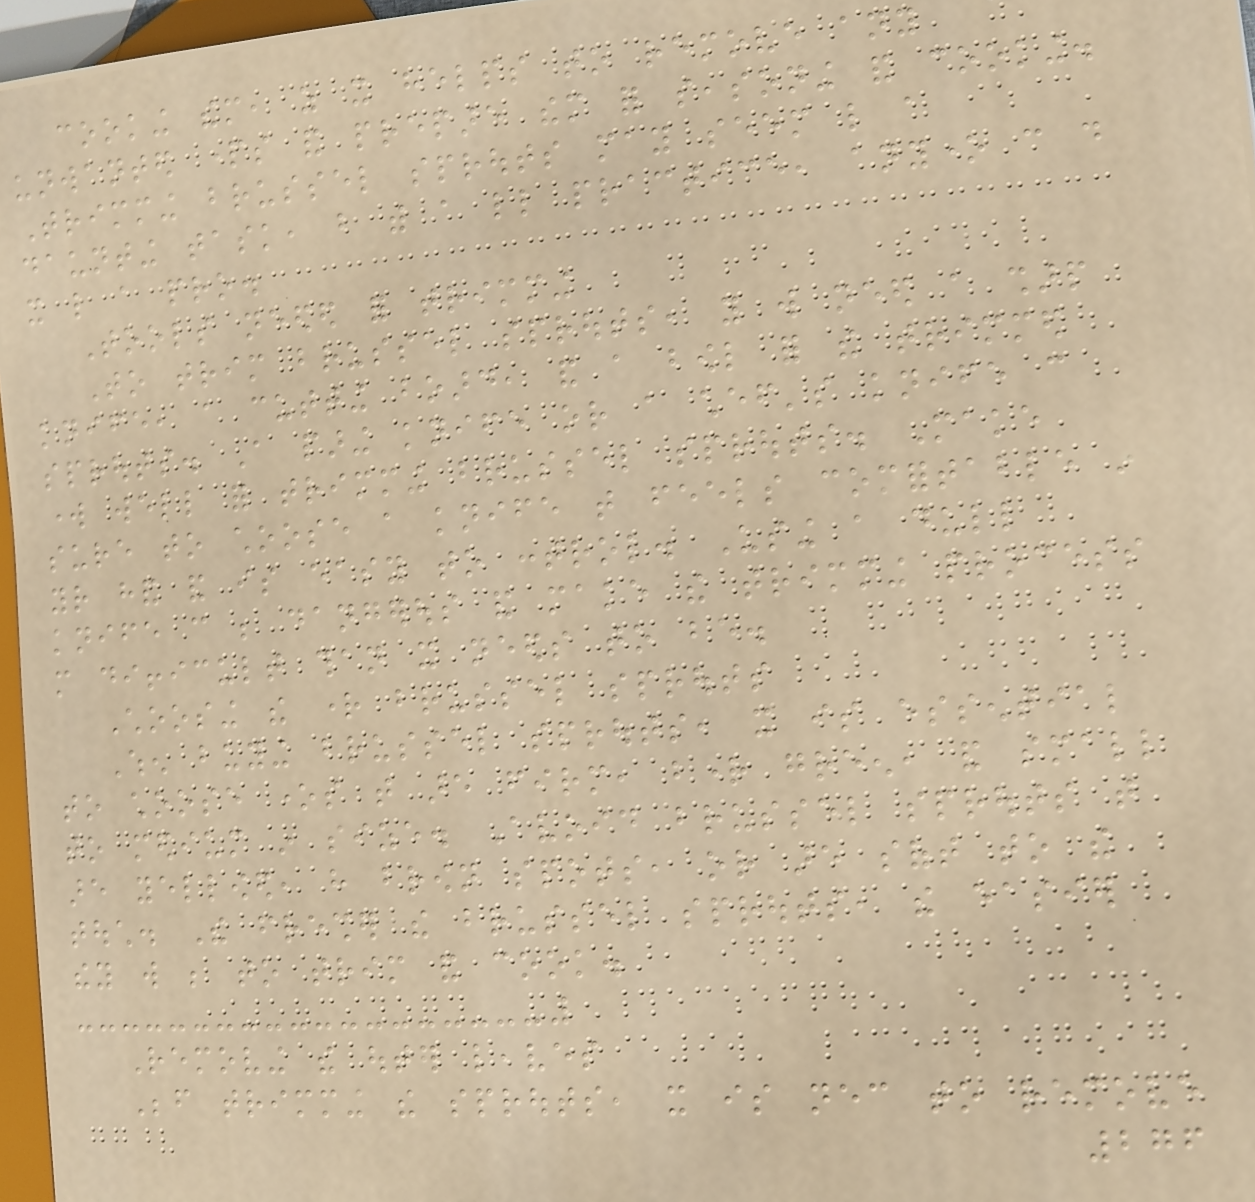cooking them, as it helps to remove any
unwanted parts and prepare them for seasoning and cooking.
Trimming brussel sprouts may seem like a
daunting task, but with a little practice, anyone can do
it like a pro.
Tools needed for trimming
To trim brussel sprouts, you will need a sharp
knife, a cutting board, and a bowl for the trimmed
sprouts. A paring knife or a chef's knife can
work well for trimming brussel sprouts. Make
sure to choose a knife that feels comfortable in
your hand and is easy to control. Using a dull
knife can be dangerous and make the trimming process
more difficult than it needs to be.
Choosing the right brussel sprouts
When buying brussel sprouts, it is essential
to choose ones that are firm, bright green, and small
to medium in size. Avoid brussel sprouts that
are yellowed, have brown spots, or are soft to the
touch. The fresher the brussel sprouts, the easier
they will be to trim and cook.
Removing the outer leaves
Before trimming the sprouts, it is necessary to remove
276
